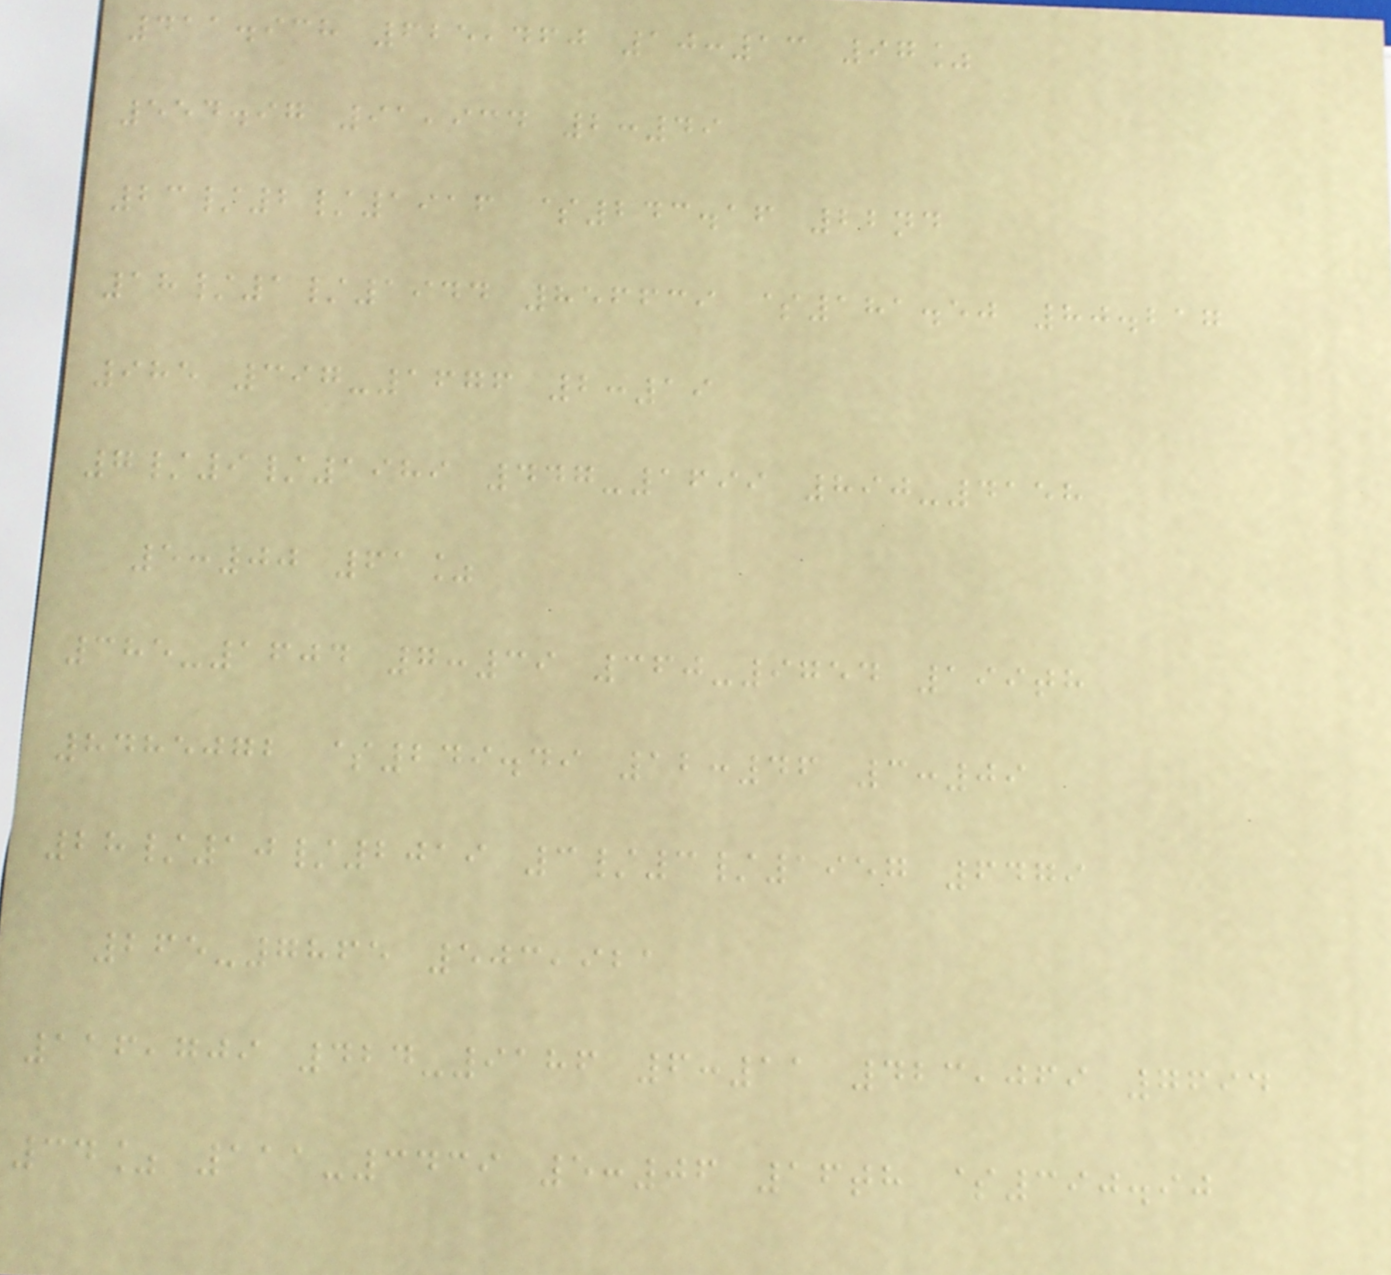411.938 625,460 10:13 97%
554.97 91,934 2:49
23/2/1916 $243.16 22nd
18/1/1944 856639 $181.50 80.217
985 397-1676 2:19
7/9/1989 447-1699 890-4158
5:00 61%
385-1604 7:39 360-9754 199th
8485072 $249.49 12:46 3:09
28/10/2019 3/3/1957 6479
265-7865 503,921
116,709 424-9186 6:11 423,069 7694
34% 111-3439 5:06 16th $390.90
